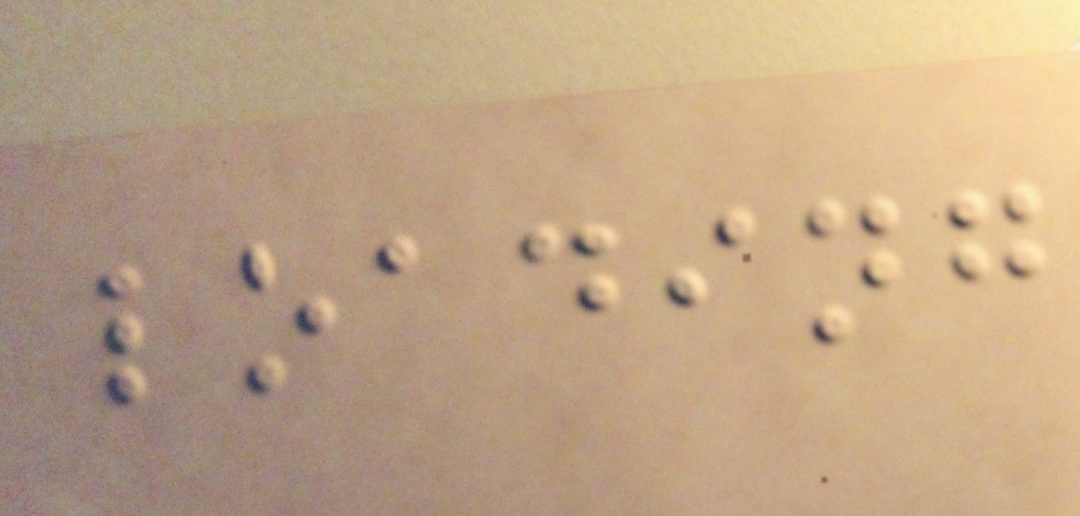loading
